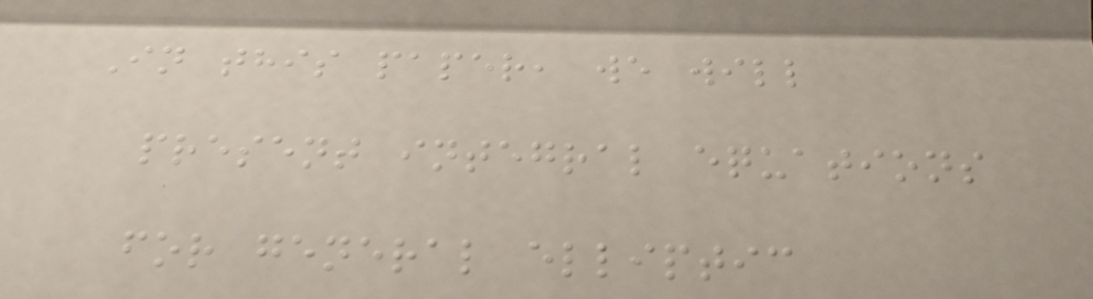In this paper, we will
present integral equations
for general elliptic
